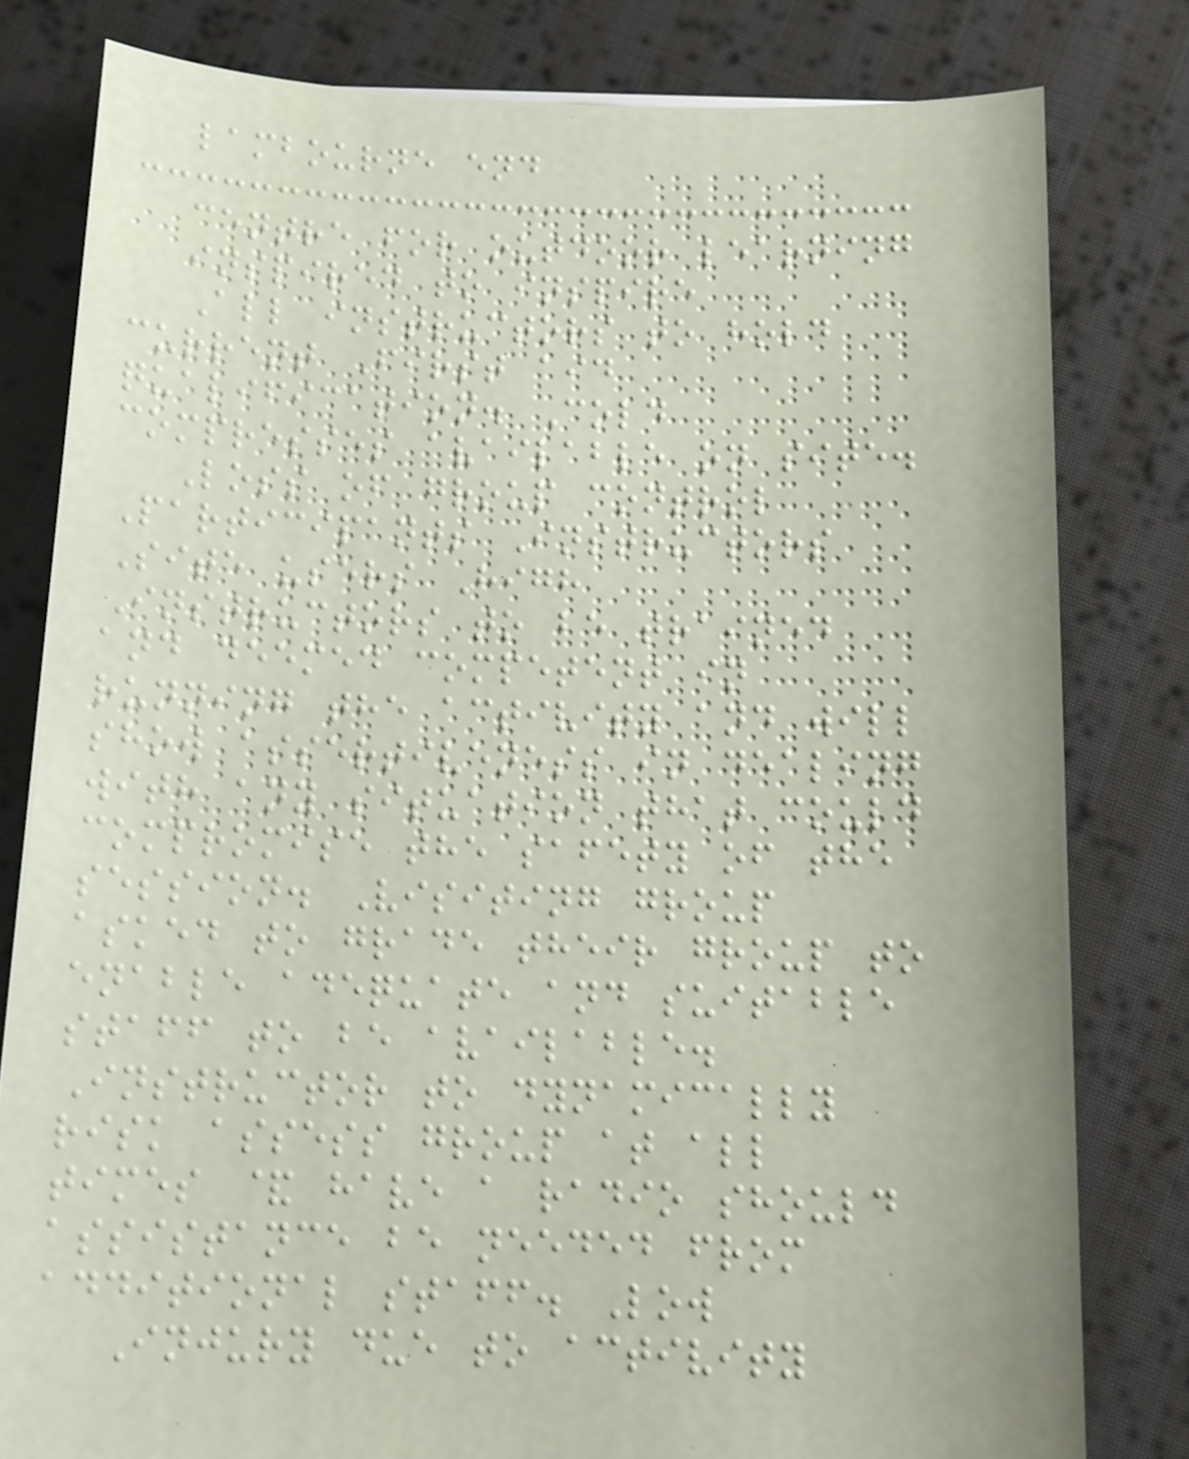lambourne end
centre for outdoor learning
inspired to inspire
All instructors to hold
current First aid
qualification. Cold
compresses available on site.
Loss of group control
Participants Instructors
Site users High
Instructors to be trained
and deemed competent in
running the activity and will
show assertiveness in dealing
with any situation that could
compromise the safety of the
session. Visiting group
asked to grade their group to
enable adequate and suitable
staff to be available.
Instructor to dynamically
risk assess group at all
times & have a radio should
assistance be needed from
additional staff. Low
Injury due to activity
